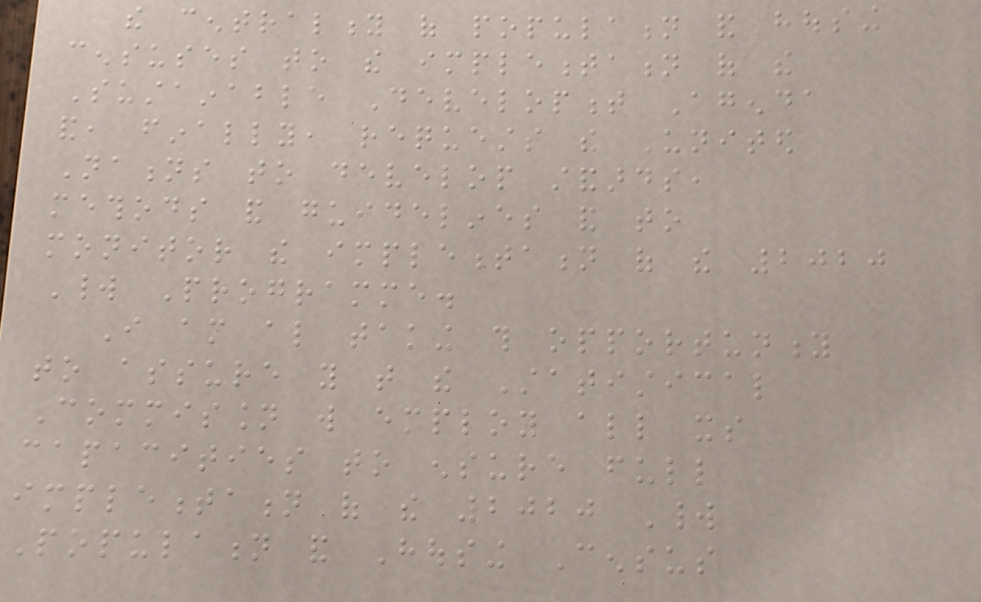the centrality of population and housing
censuses to the implementation of the
Sustainable Development Agenda
and, finally, requests the United
Nations to develop standards,
methods and guidelines and to
monitor the implementation of the 2020
World Programme.
I am also taking this opportunity
to assure you that the Statistical
Commission will employ all its
capacities to ensure full
implementation of the 2020 World
Population and Housing Census
